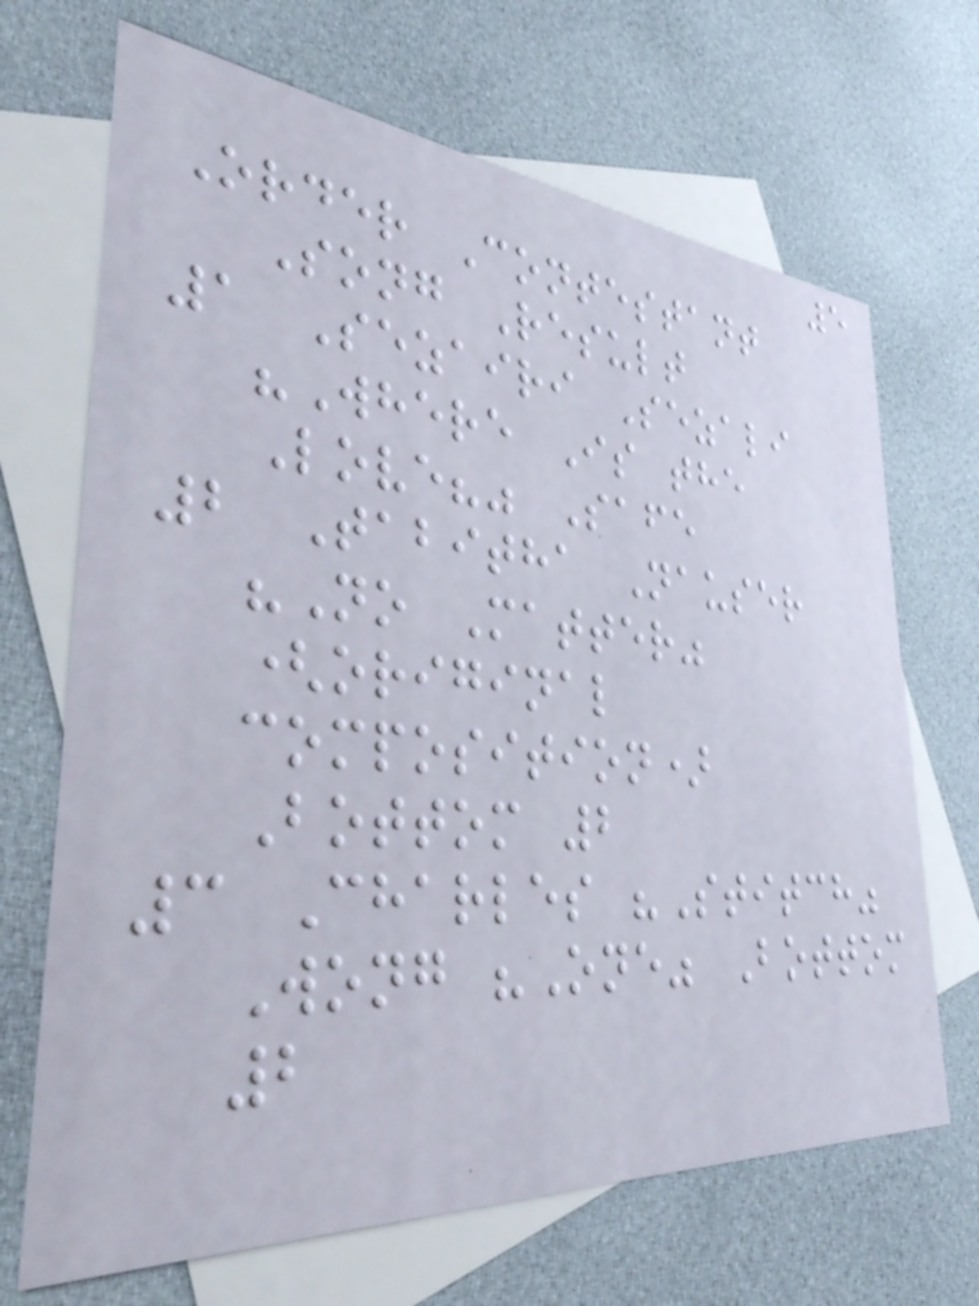5
Order Contestant
Song Result
1 Sezairi Sezali
"Where Is the
Love?" Safe
2 Tabitha Nauser
"No Matter"
(original
composition)
Bottom 2
3 Charles "Stitch"
Wong "One" Bottom
2
